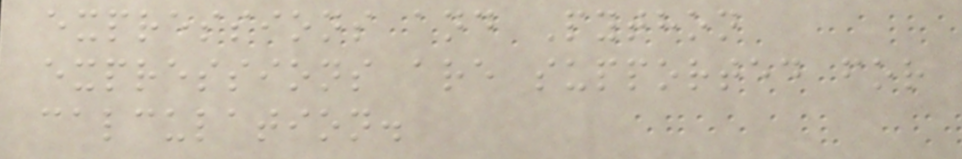expressions and Python
expressions are supported for
calculation.
